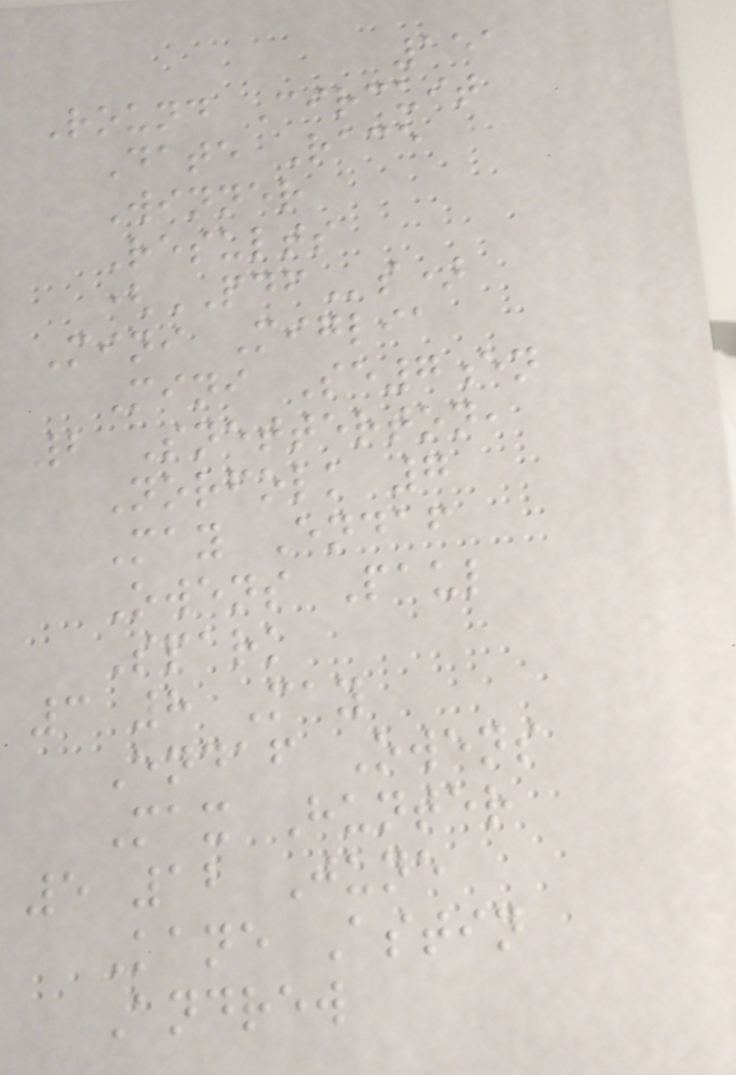151
Round Circuit
Date Race
Winner
Results
(PDFs)
Mini Miglia
Mini Se7en
2 Snetterton,
Norfolk 7
May Endaf
Owens Paul
Spark
3 8 May
Endaf Owens
Max Hunter
5 12 June
Kane Astin
Andrew
